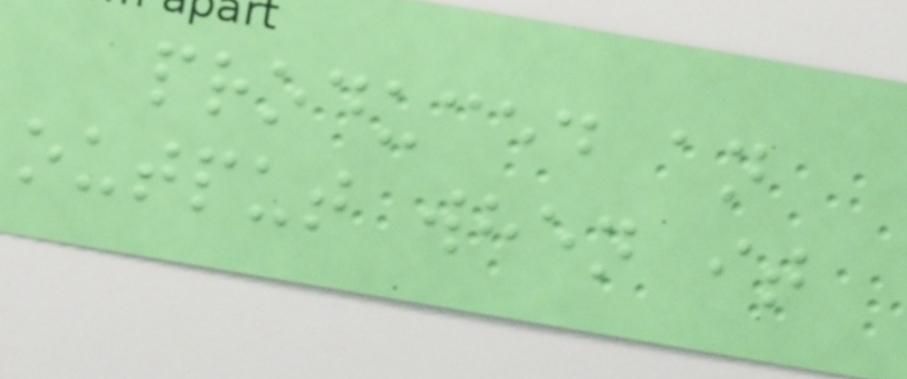produced an
output when it
